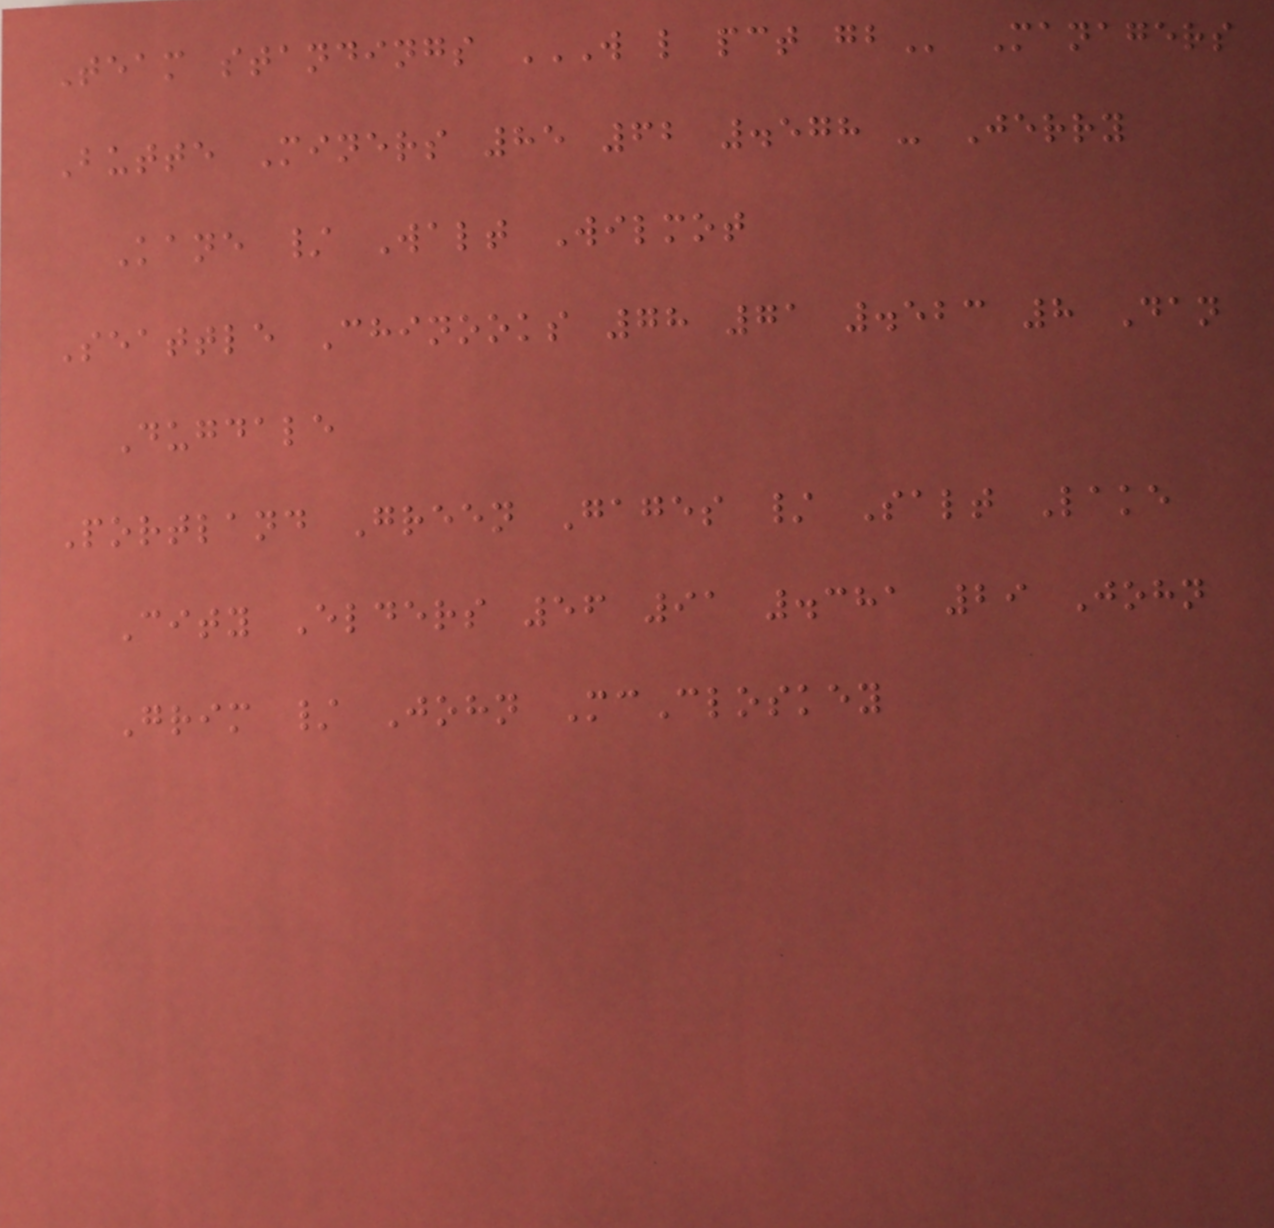Team standings W L PCT GB Managers
Butte Miners 85 62 .578 - Jerry
Kane / Walt Wilmot
Seattle Chinooks 78 71 .523 8 Dan
Dugdale
Portland Green Gages / Salt Lake
City Elders 56 91 .381 29 John
Grim / John McCloskey
